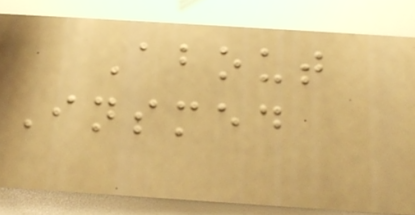About
Insmed
